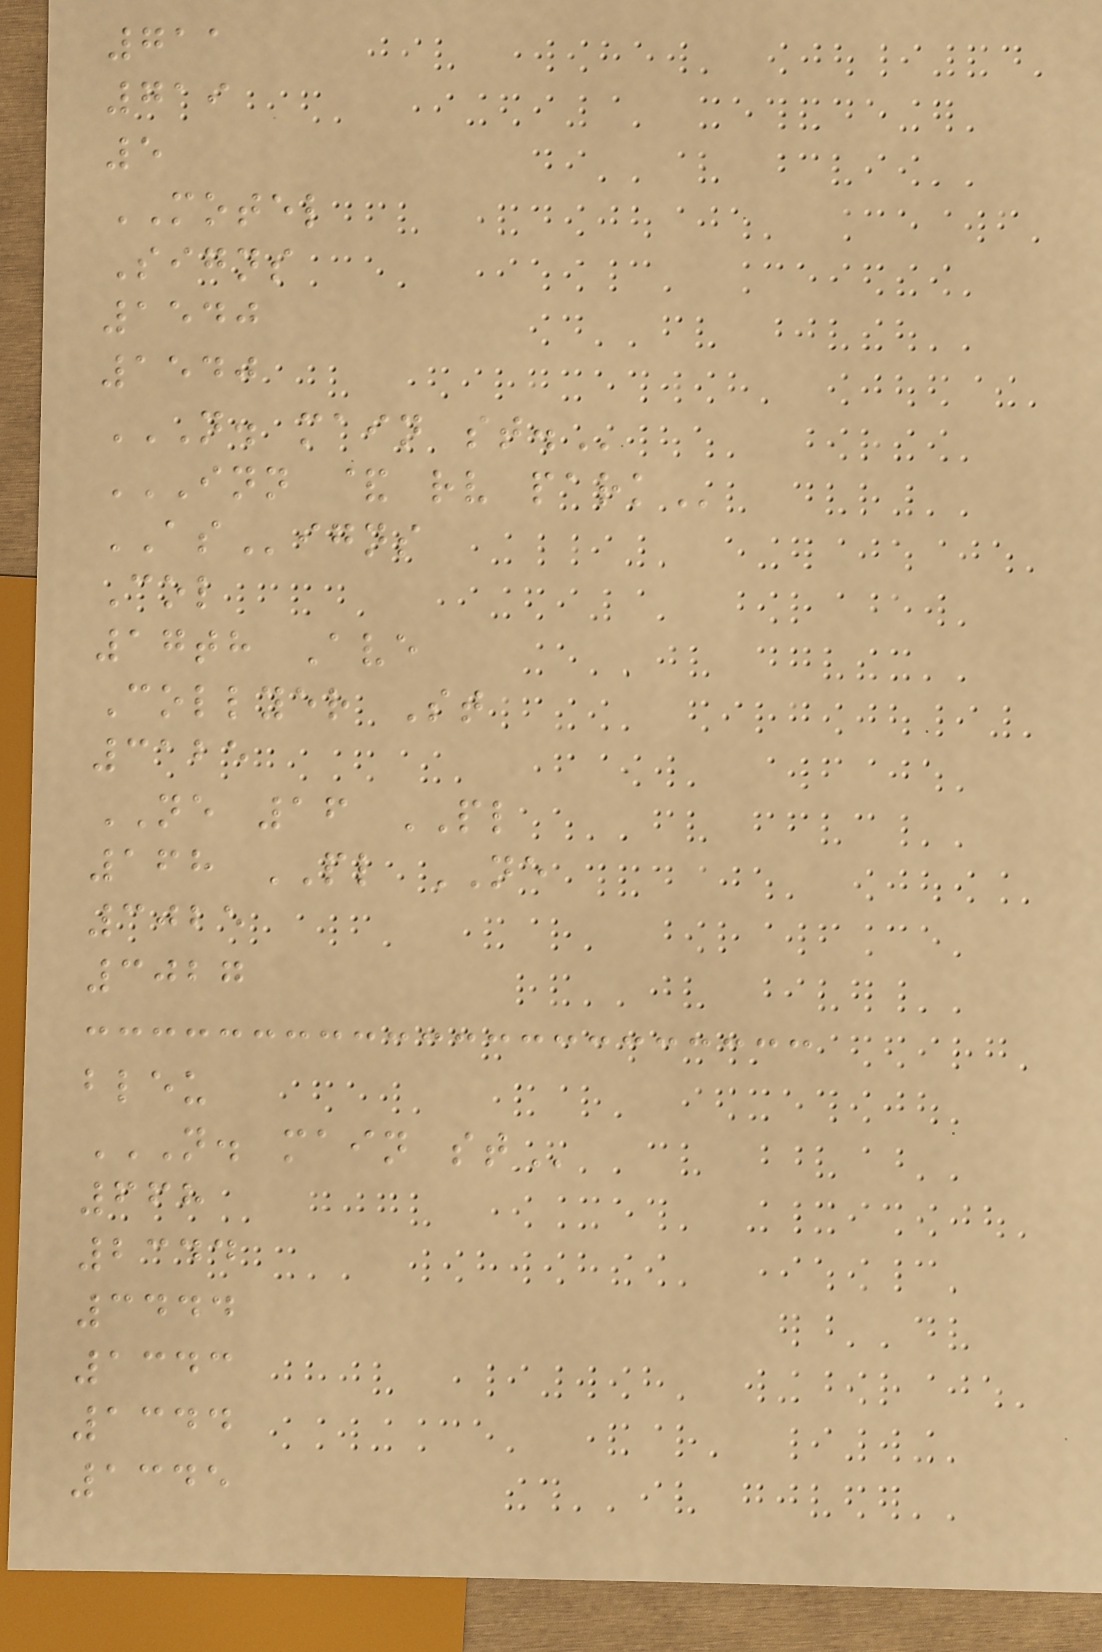711
719
5
MOTEL
Signs
1540
1540
N. MAIN ST.
INN & RV PARK
ASigns
Col
17th Ave
Collyer St
3125
NE 16 PL
168 PL NE
3025
3027
bleu
N. MAIN ST
668
2344
3444
1343
1344
1345
